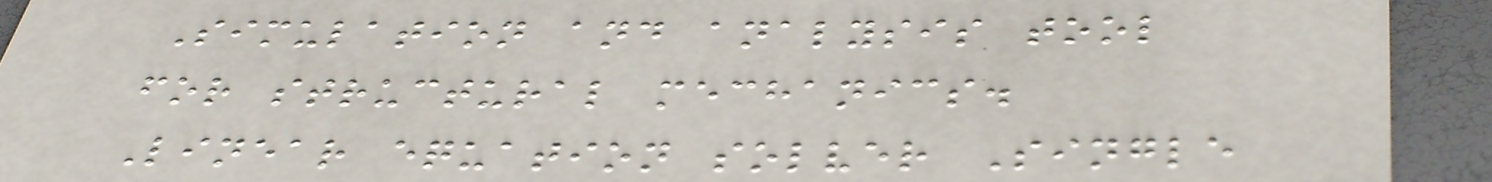Simulation and analysis tool
for structural mechanics.
Linear equation solver Single
